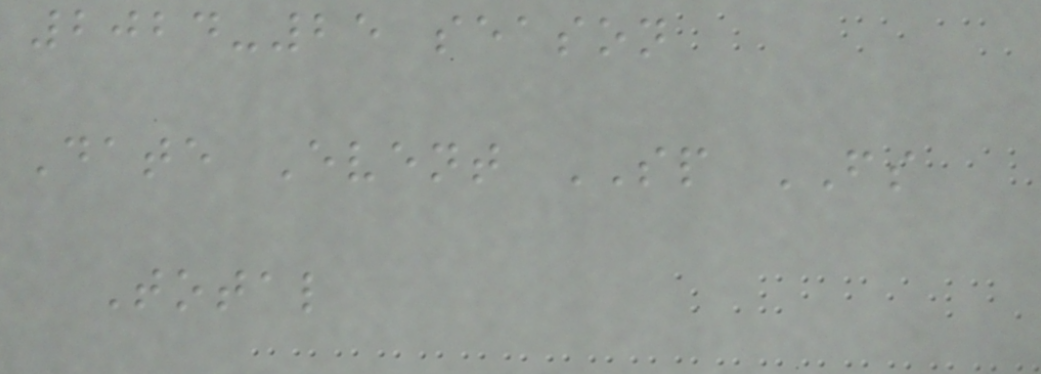2024-25 season
Date Event SP FS
Total
